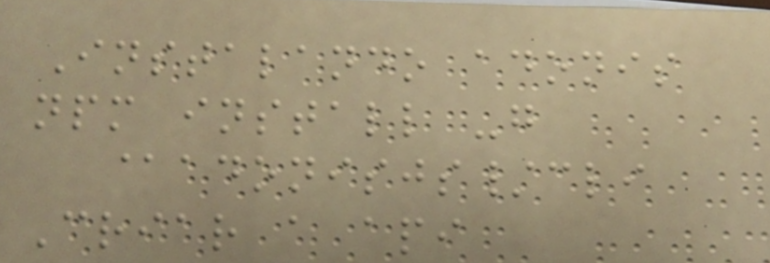Instalando adonis
npm install -g
@adonisjs/cli
Criar a api
